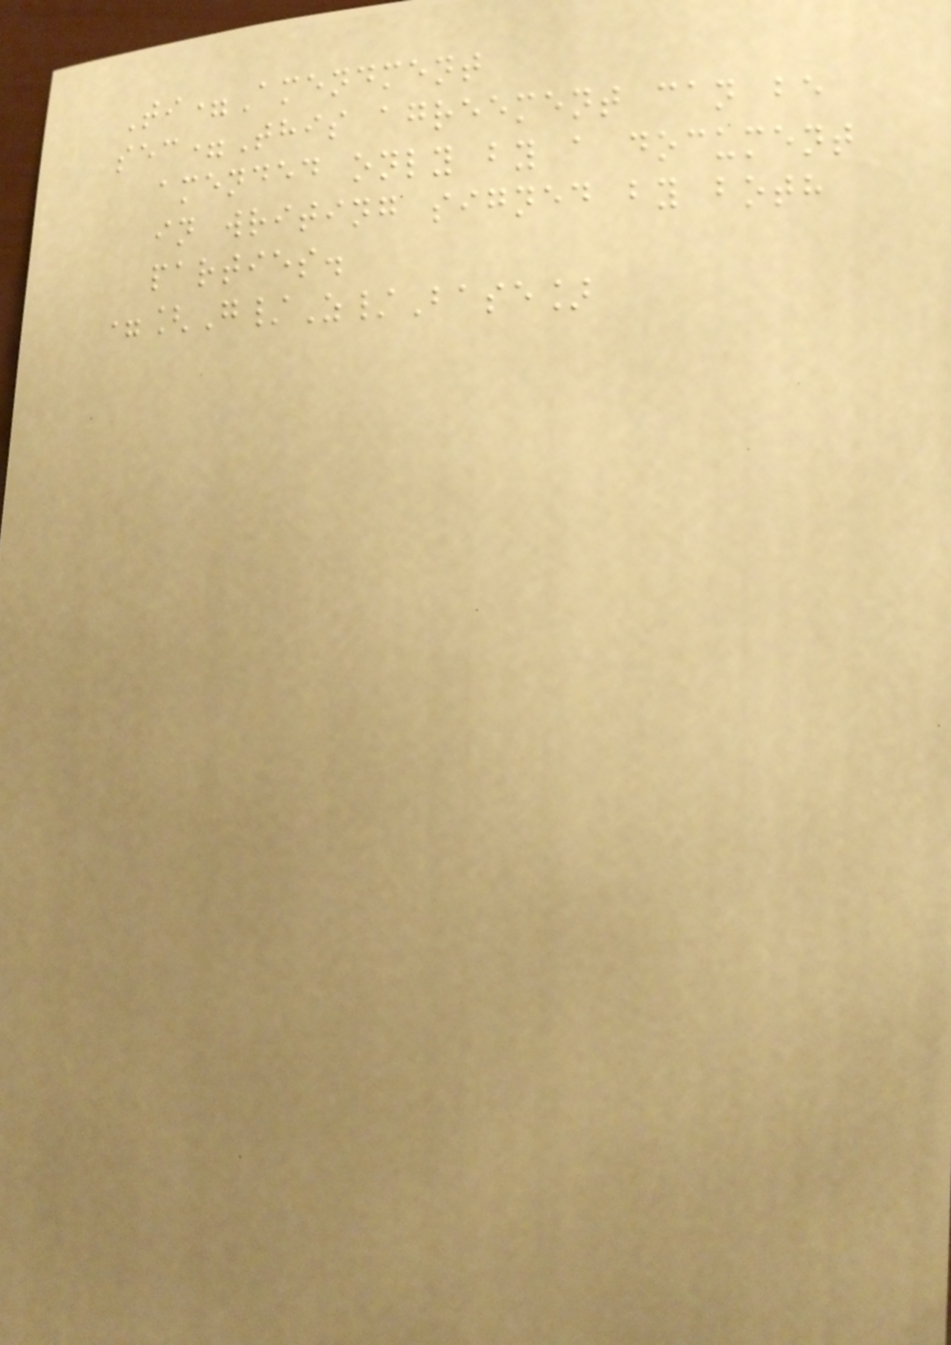Ti=Amendment
sec=This agreement can be
amended only by a document
in writing signed by both
parties.
=[G/Z/Base]
